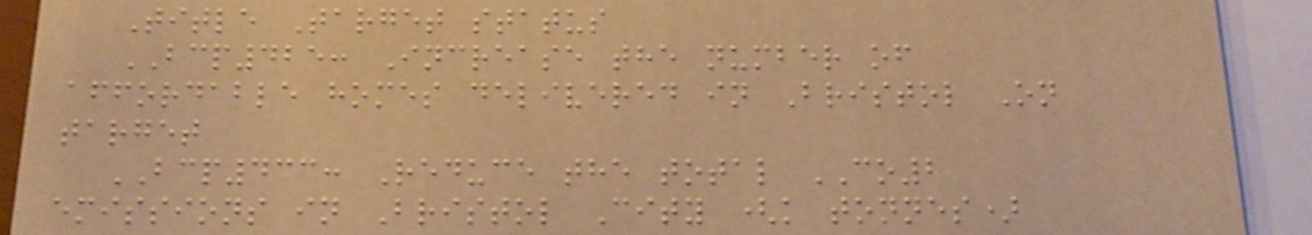Title Target status
BCP425: Increase the number of
affordable homes delivered in Bristol On
target
BCP433: Reduce the total CO2
emissions in Bristol City (k tonnes)
